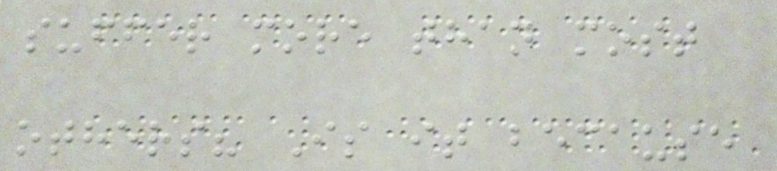suffer more than most
others? Is it because
